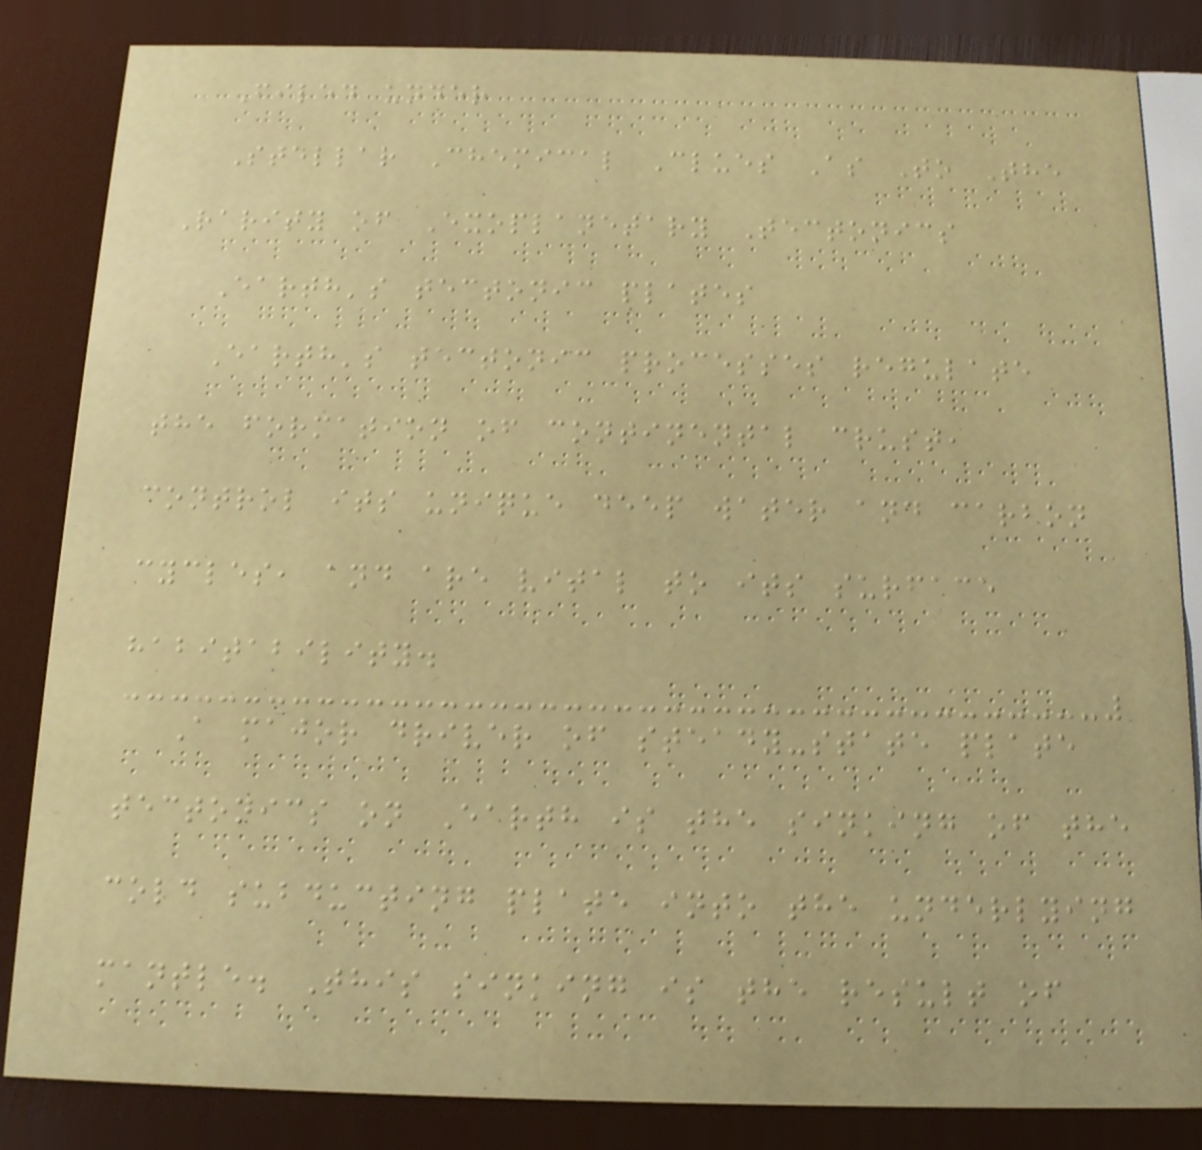Filed under
Stellar Chemical Clues As To The
Rarity of Exoplanetary Tectonics
Earth's tectonic plates
Earth's tectonic processes regulate
the formation of continental crust,
control its unique deep water and carbon
cycles, and are vital to its surface
habitability.
A major driver of steady-state plate
tectonics on Earth is the sinking of the
cold subducting plate into the underlying
mantle. This sinking is the result of
